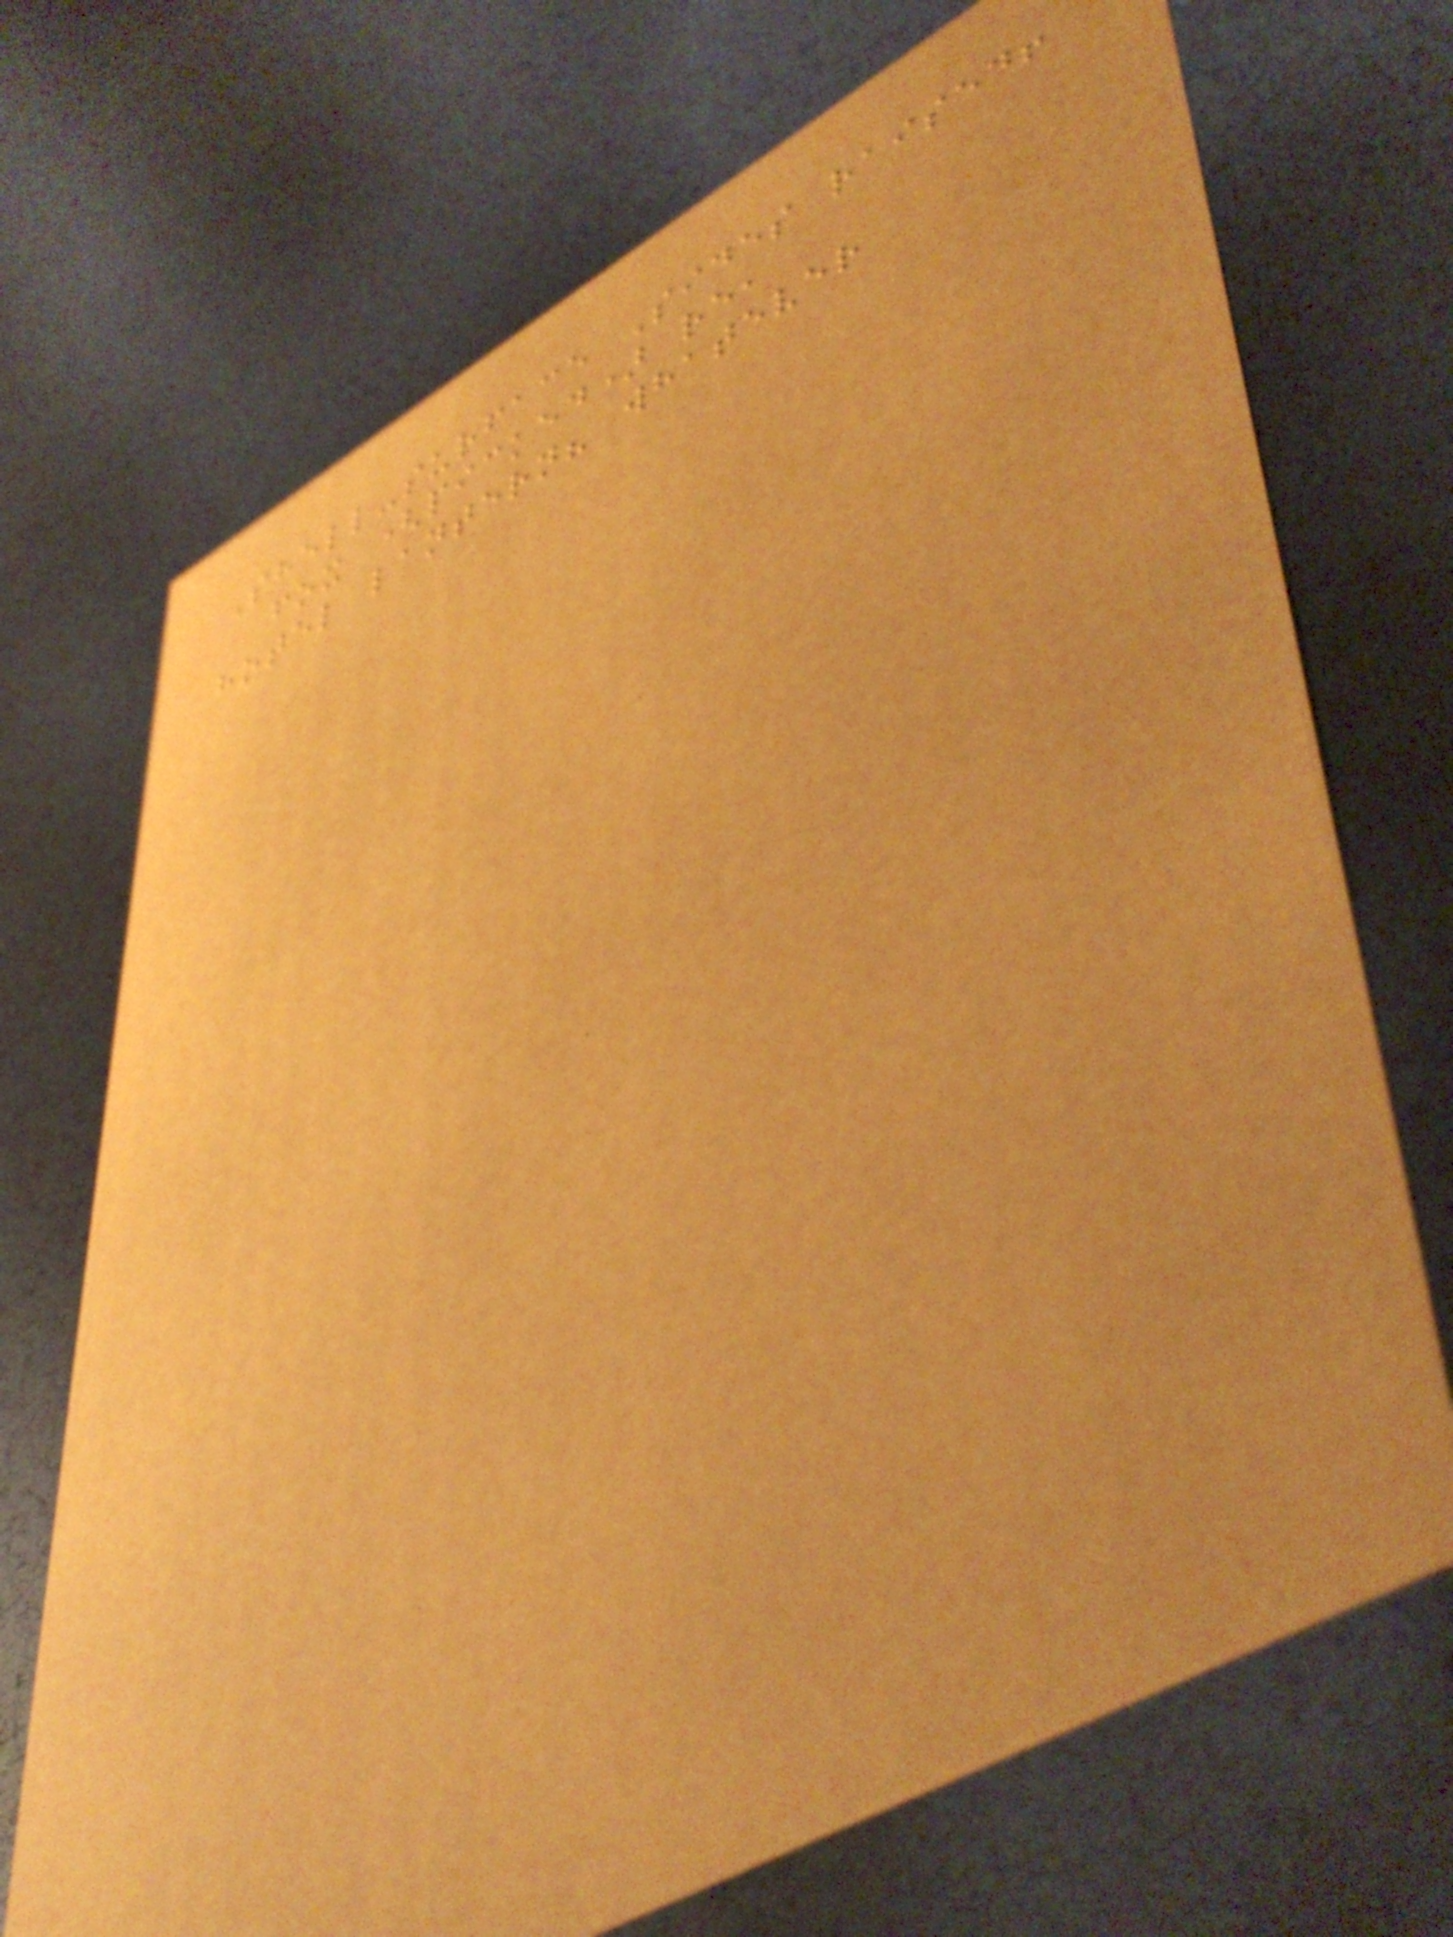Shell-surface Sides raised!
fox (picked) re,
hotel lantern? whatever
